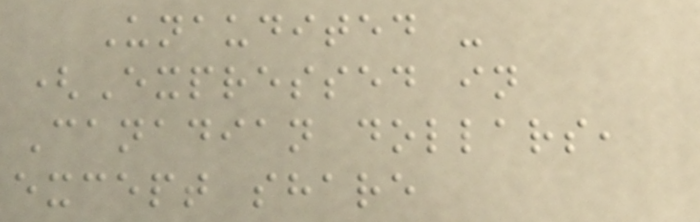Unaudited -
(Expressed in
Canadian dollars,
except share
